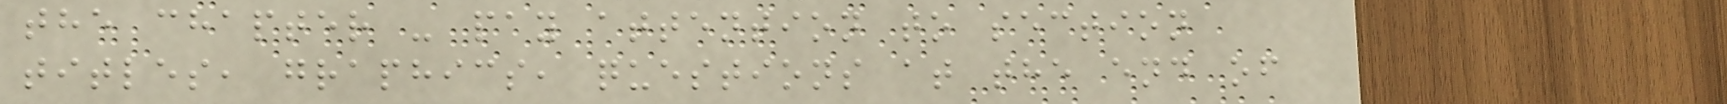the chapter - pay attention to section
titles, graphics, questions at the end of
